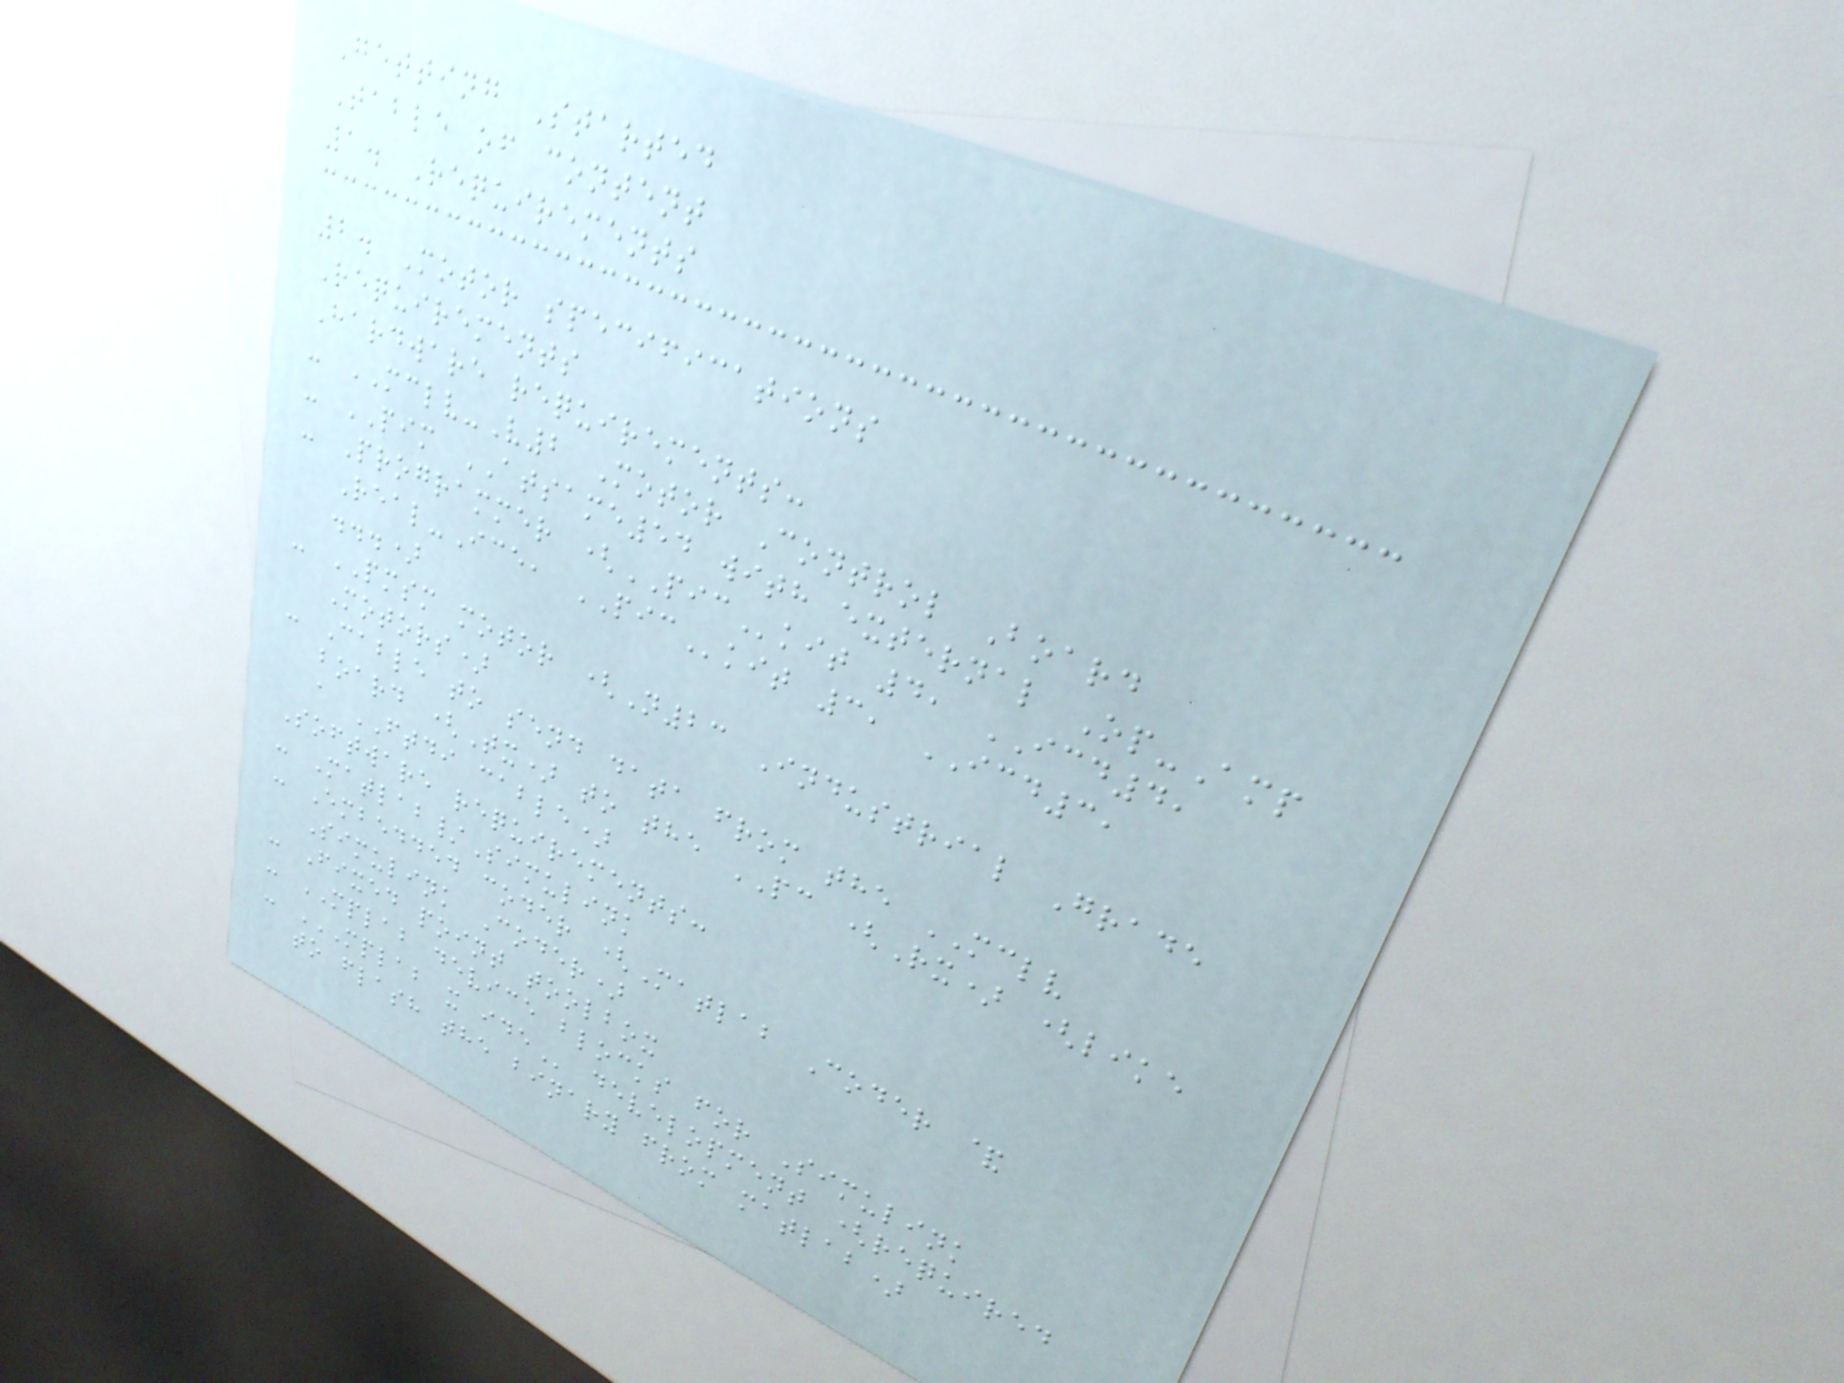Getting Started
Table of content
1. Requirements
2. Motor specifications
Requirements
Hardware requirements:
- MCLV-V2 Motor Control Board
- PIM ATSAME54 with external Op-Amp
- Programmer (PICkit 4, ICD4,
Real-Ice, PICkit 3, ICD3,
...)
- PMSM motor (N23 Industrial Grade
Motors)
- Cable to send data from the MCLV
board (Tx) to the PC (Rx) (like
a FTDI cable)
Software requirements:
- Matlab/Simulink
- Embedded coder (Matlab Coder &
Simulink Coder)
- Fixed point toolbox
- MPLAB device blocks for Simulink
- MPLAB X IDE development (required
to flash the binary from matlab)
